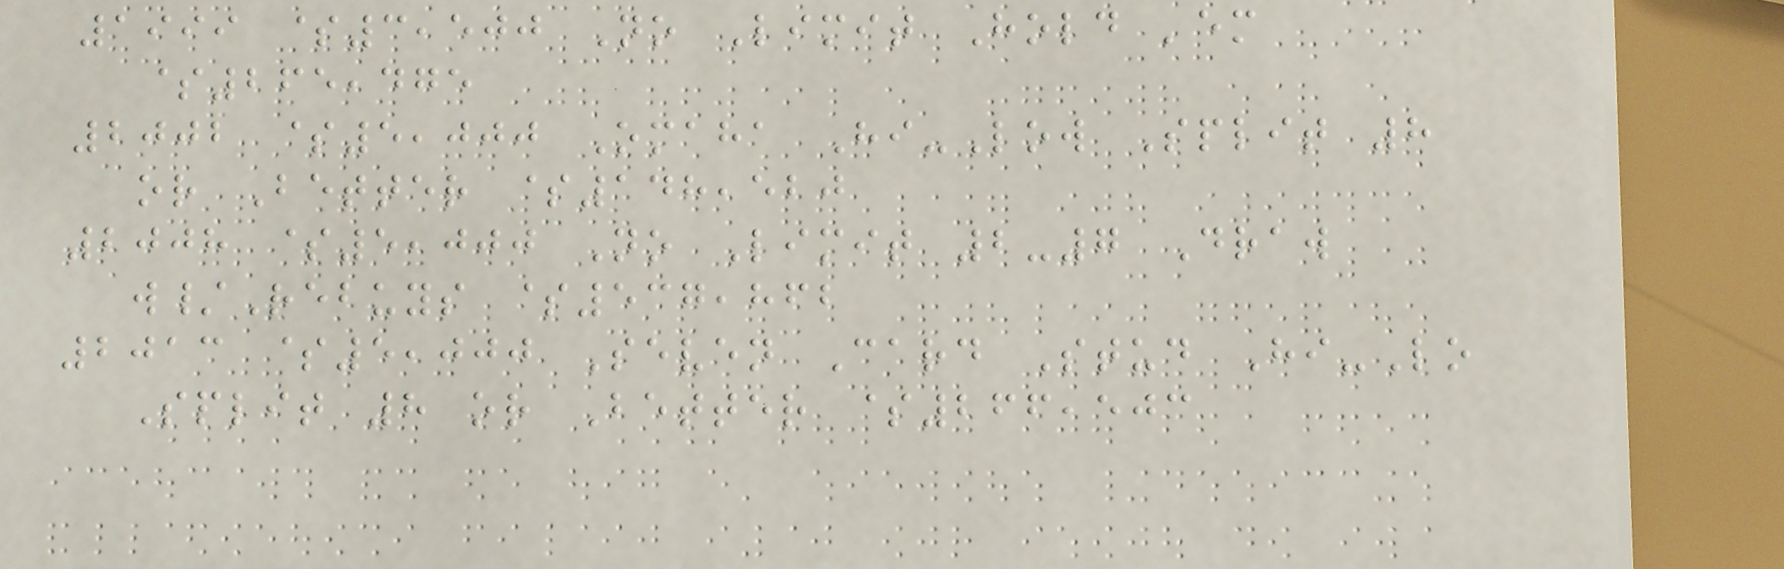1999 $3,500 No Limit Hold 'em
$265,475
2002 $5,000 Omaha Hi-Low Split 8
or Better $148,520
2008 $5,000 No Limit 2-7 Draw
w/Rebuys $537,862
2013 $5,000 Seven Card Stud Hi-Lo
Split 8 or Better $266,503
